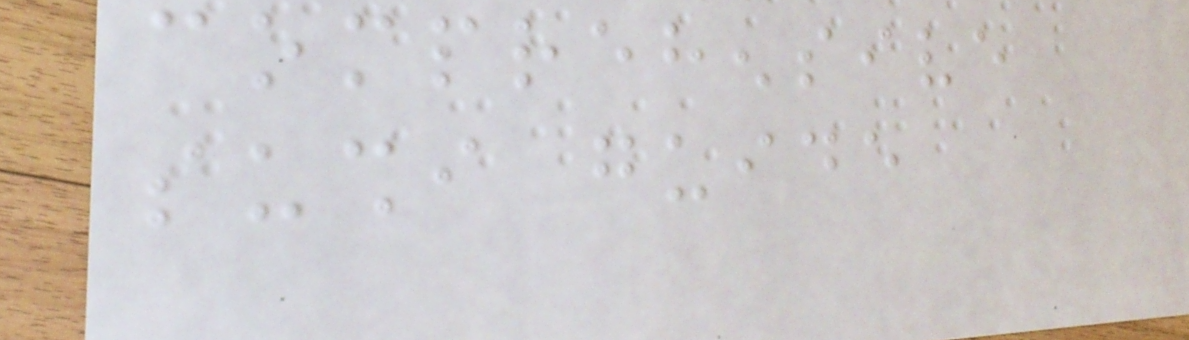comprehensive
sushi guide
